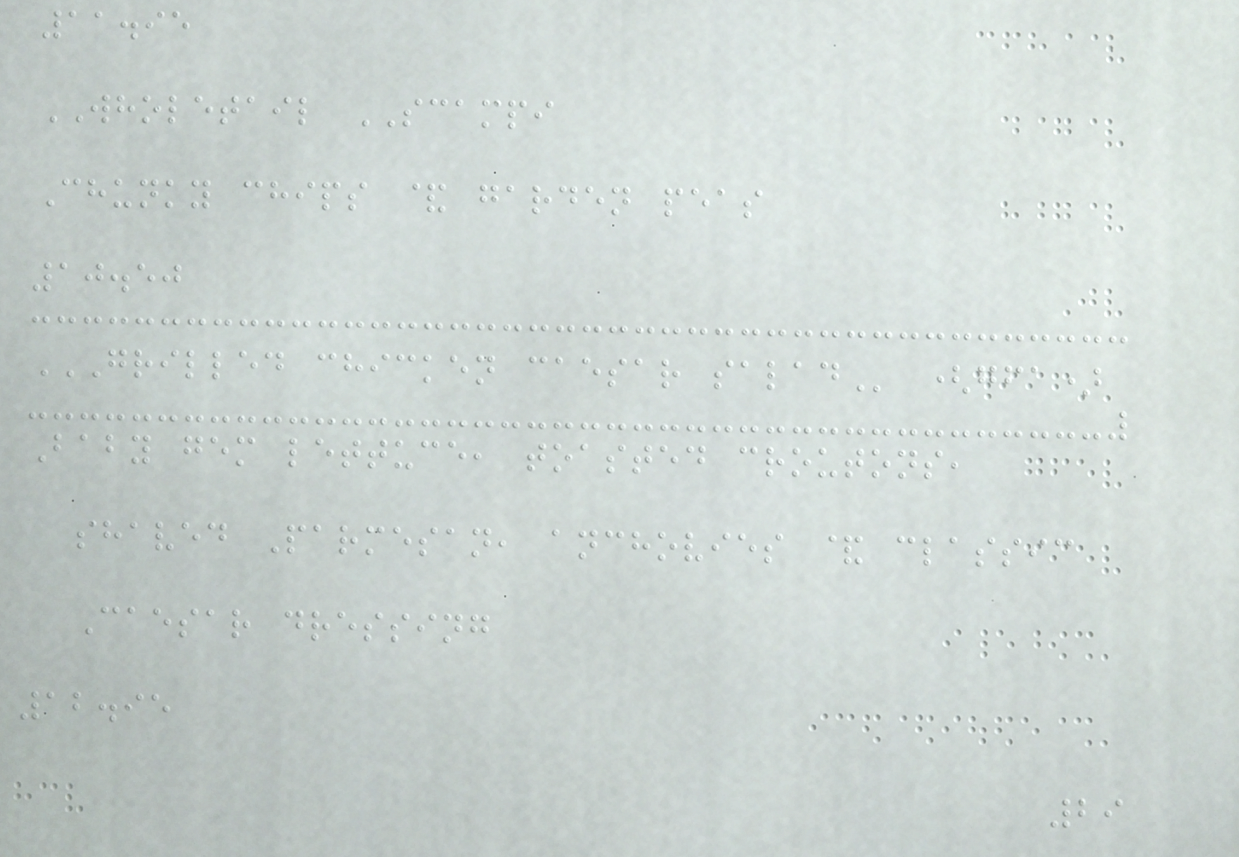11.95
WHOLETAIL SCAMPI
Chunky chips & garden peas
10.50
GRILLED CHICKEN CAESAR SALAD (gfa)
Baby gem lettuce, toasted croutons,
shaved Parmesan, anchovies & classic
Caesar dressing
12.95
29
